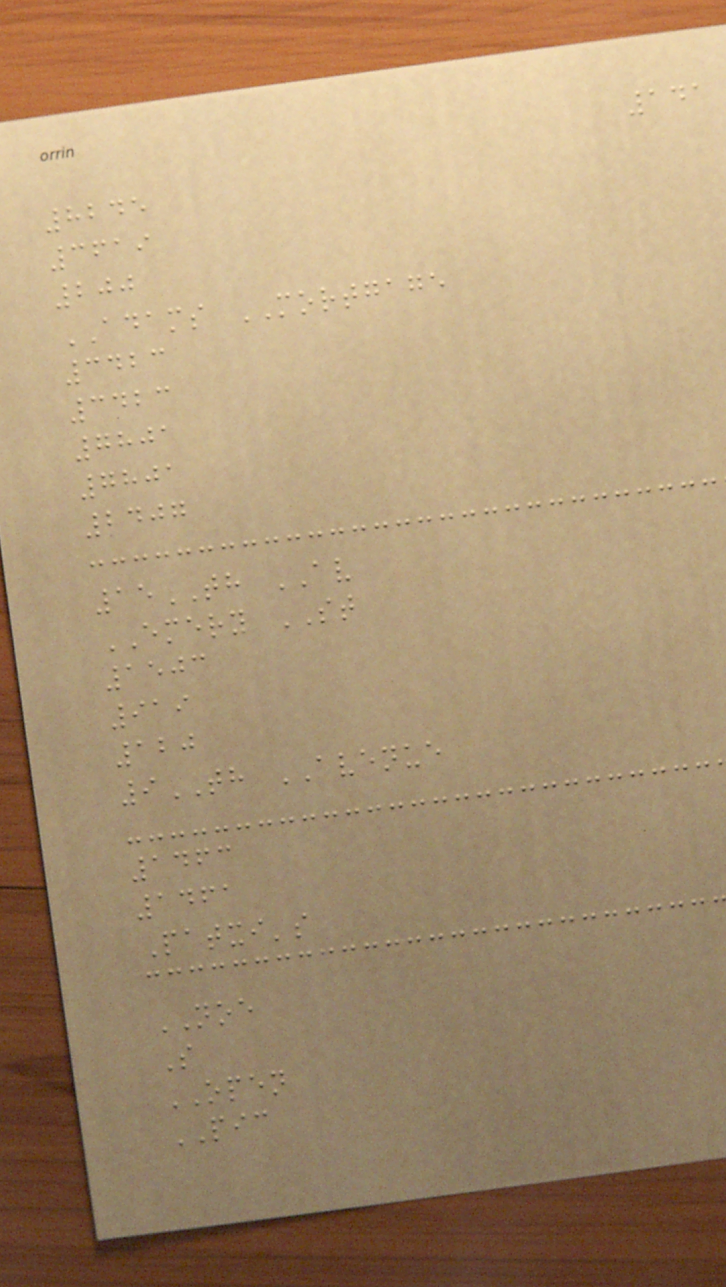141
8245
3619
200
ADAMS MORTGAGE
3423
3423
7801
7801
2407
15TH AV
EMERY ST
1503
919
120
9TH AVENUE
1463
1461
Patxi's
NOE
S
OPEN
PIC
